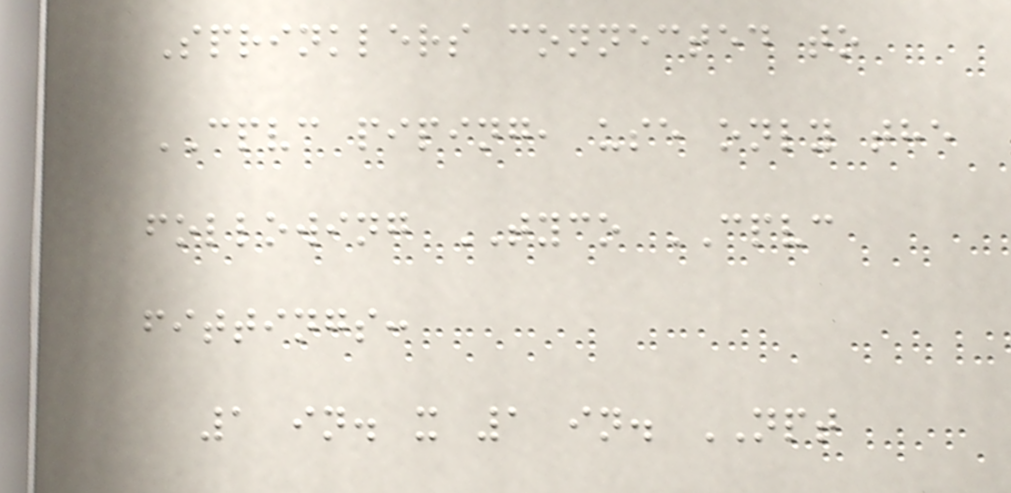Sprinklers connected to
CPVC piping, use only the
following TYCO CPVC
fittings:
1 in. x 1 in. NPT
